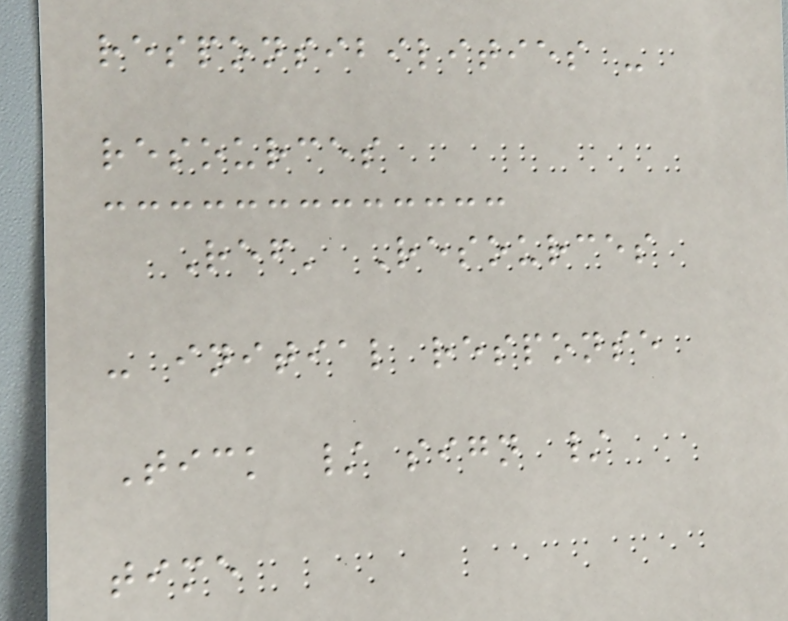responsibilities -
resources
Ref' Resources
- initial response
Tick / sign /
time
